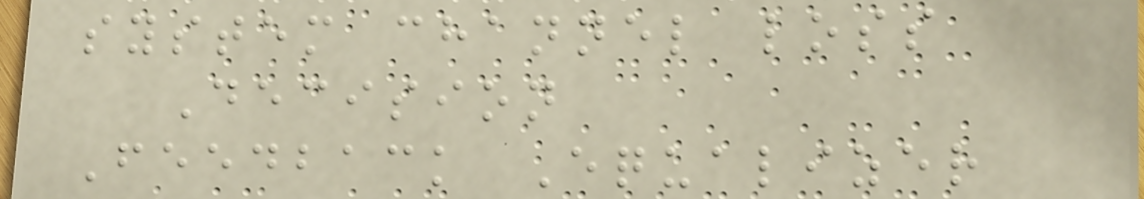system channel loss
Decision
Feedback Equalizer
